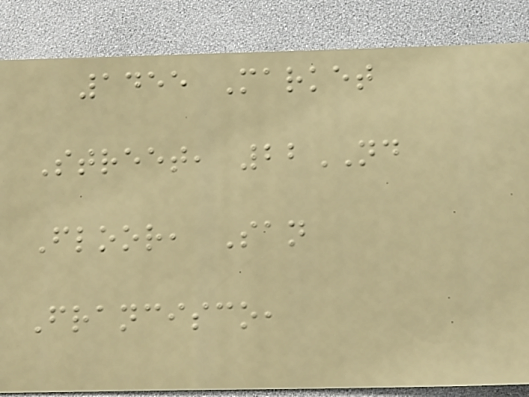1455 Market
Street, 22ND
Floor, San
Francisco,
